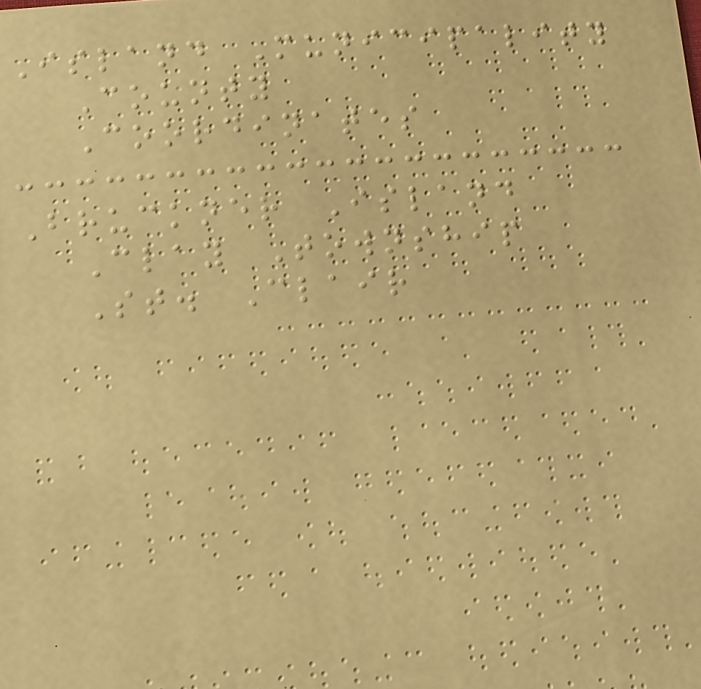Island Municipality
County
Coordinates
Bruckner Island
Clay Township
St. Clair
